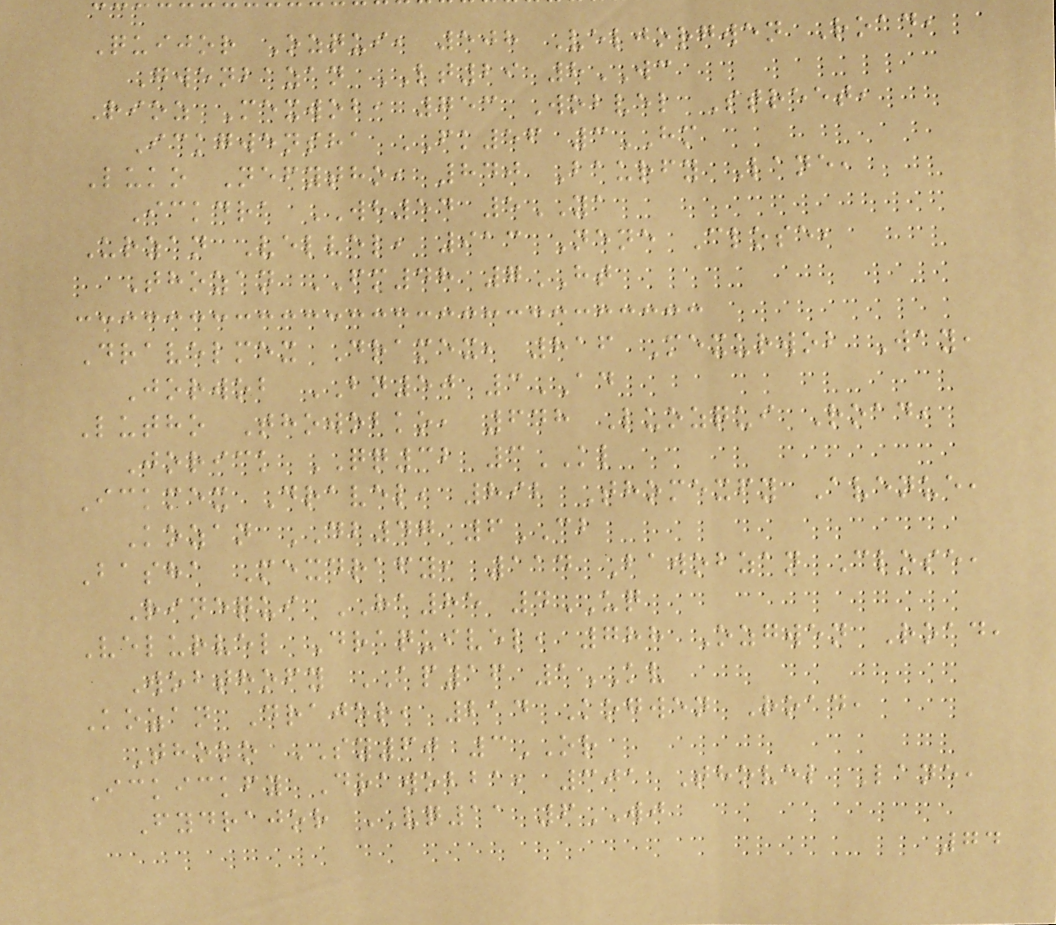Quijor Ozqui, 508 Veljorgwen Road,
Gwenbazan LT29 8WC
Rioz Mexwob, 753 Wobvel Street,
Ickgwensha FK56 3HM
Luko Nefytho, 840 Baurfy Lane,
Ickdra WH54 5YA
Urzan Velvel, 913 Nene Close,
Thozan FM48 7HT
Dravelmex Dramex, 816 Mexurwob Way,
Jorwob BN50 3AD
Lutho Thowobko, 648 Luozqui Road,
Jorick QQ32 3KL
Ickmex Dravel, 892 Thomexfy Avenue,
Kozan DB47 6CB
Basha Mexdrafy, 114 Bawobzan Close,
Rinequi HA85 4UQ
Velurvel Draquivel, 788 Ozgwen Road,
Wobthofy AP16 1KV
Kozan Drajor, 214 Kogwen Road,
Thoko SY60 3OR
Ickickfy Drawobba, 301 Thovel Lane,
Fydrajor VQ11 6WJ
74
